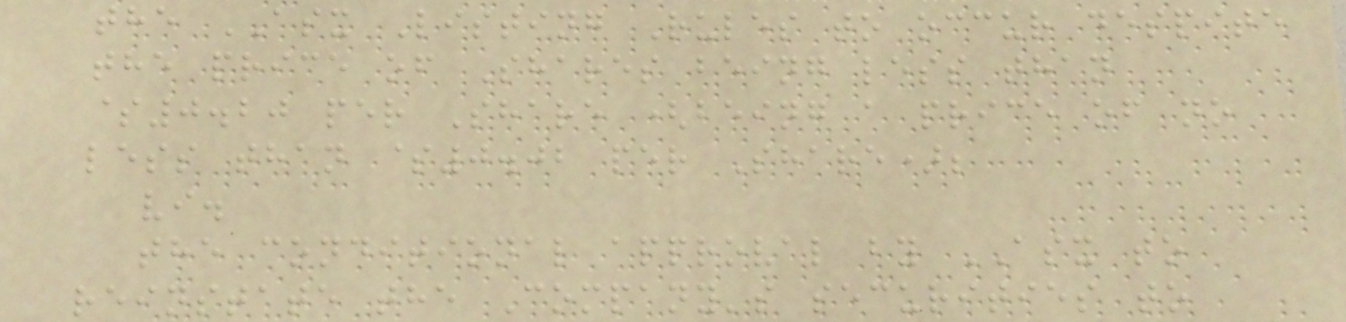the ASX Listing Rules to occur despite
the price of Shares being less than
$0.20 per Share (being a price of no
less than $0.02 per Share);
vi.
the conditional approval by ASX to
reinstate the Company's securities to
